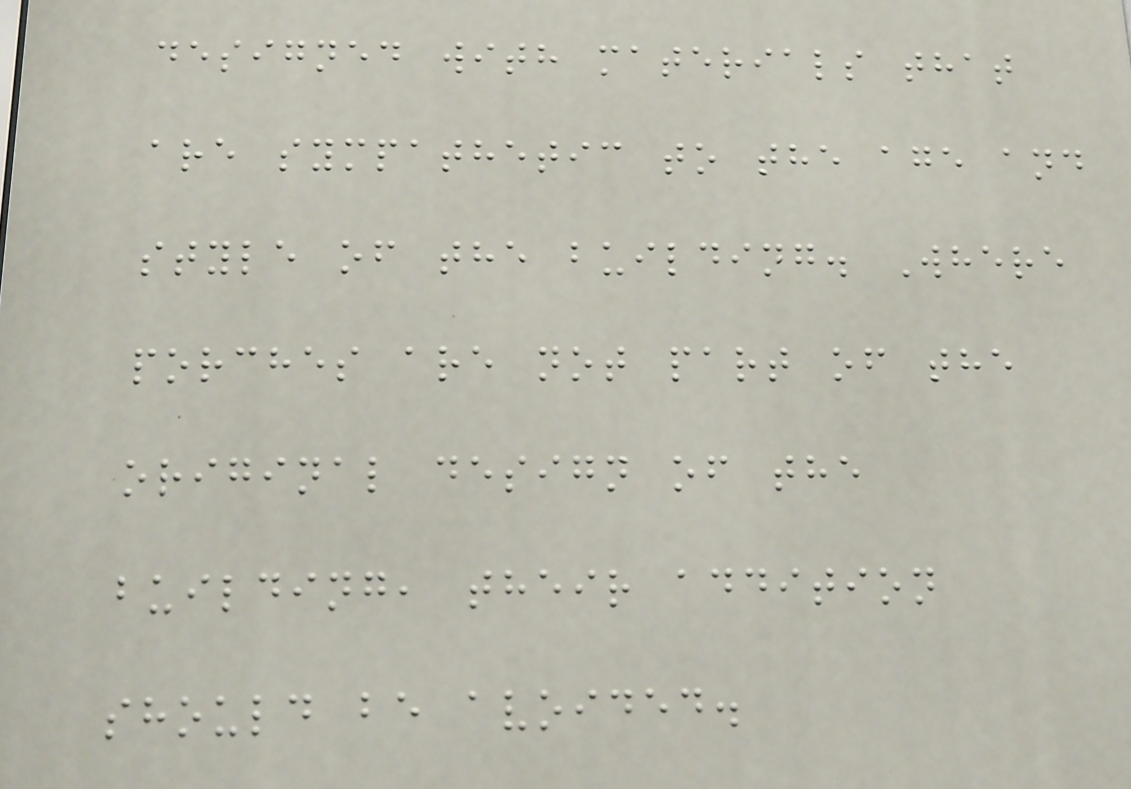designed with materials that
are sympathetic to the age and
style of the building. Where
porches are not part of the
original design of the
building, their addition
should be avoided.
